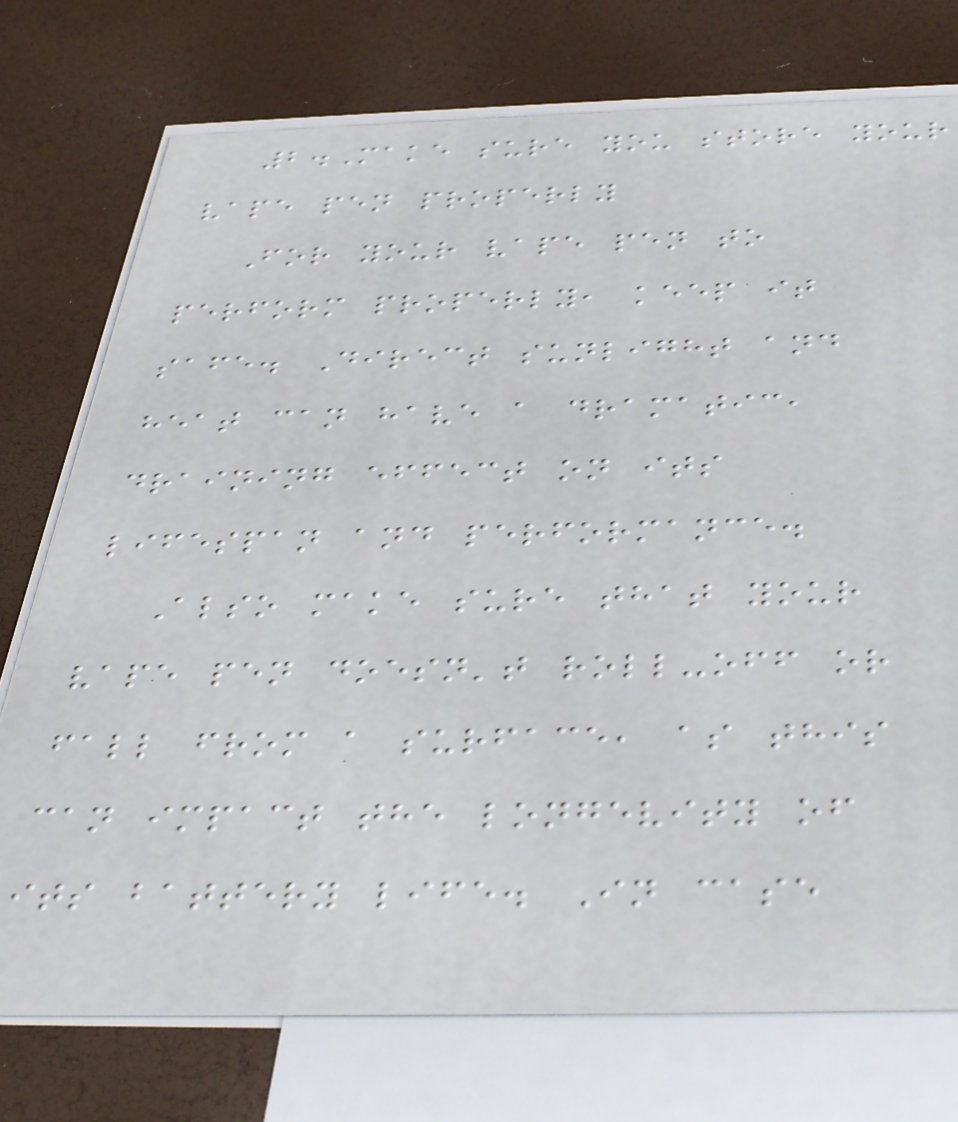2.Make sure you store your
vape pen properly
For your vape pen to
perform properly, keep it
safe. Direct sunlight and
heat can have a dramatic,
draining effect on its
lifespan and performance.
Also make sure that your
vape pen doesn't roll-off or
fall from a surface, as this
can impact the longevity of
its battery life. In case
